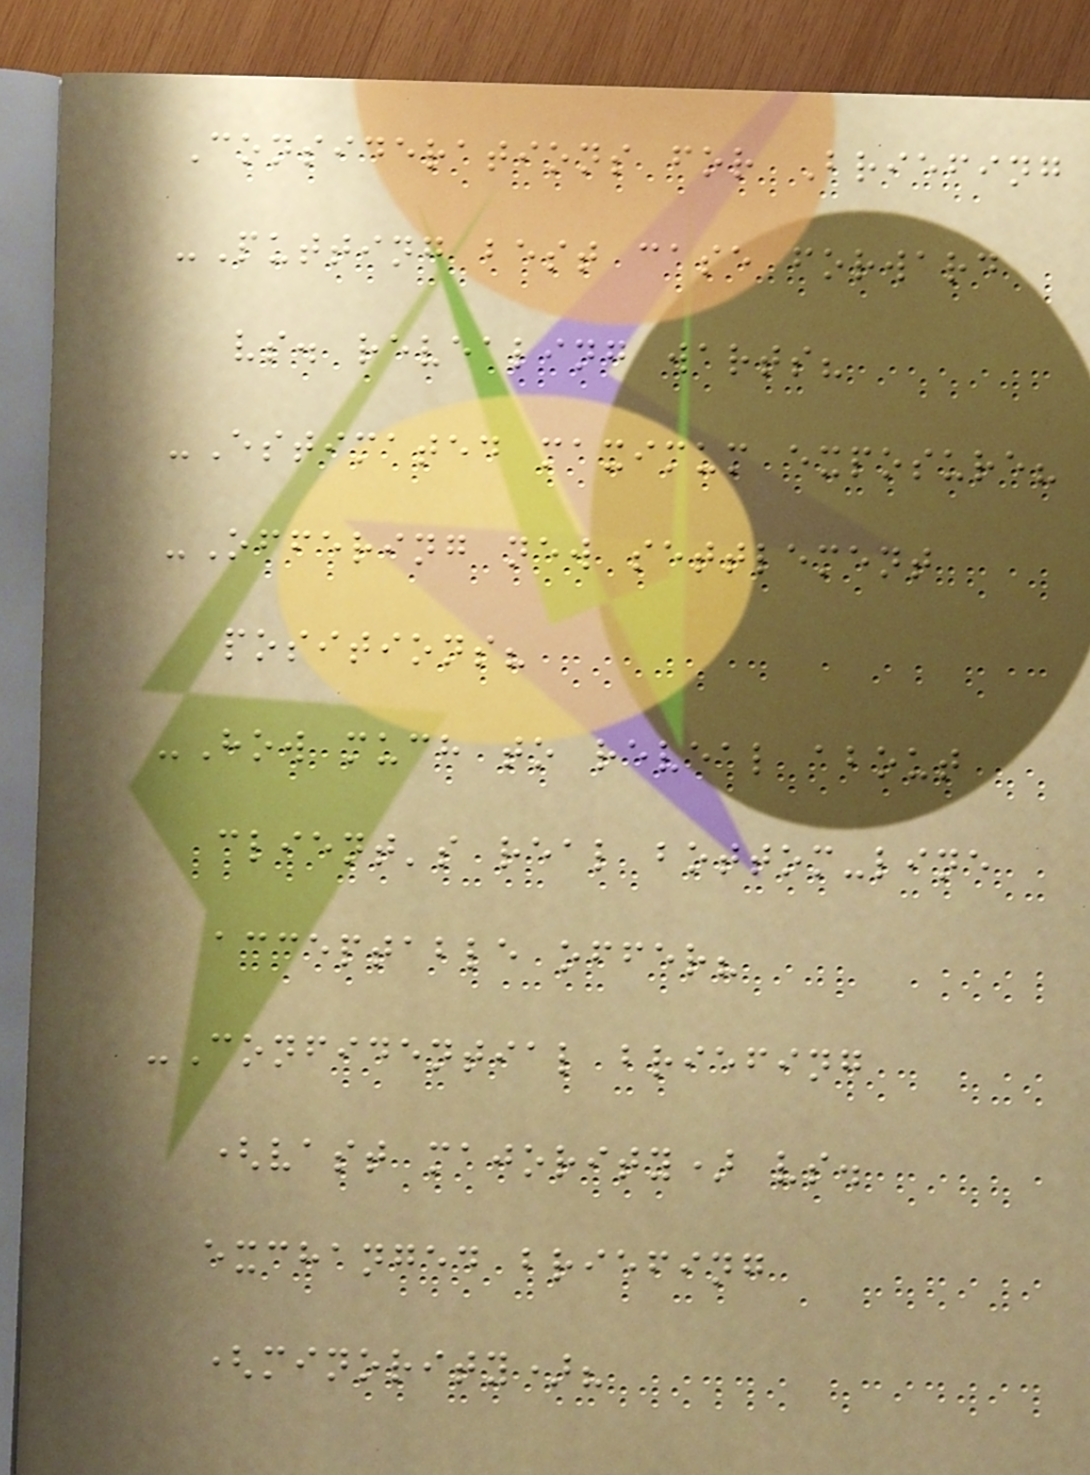Considerations for Briefing
-Putting best case forward
vs. revealing warts?
-Estimated maximum exposure?
-Offering new settlement
positions?
-How much to reveal about
client's real bottom-line
acceptable offer?
-Confidential briefing
(vast majority) vs.
exchanged briefing
(minority)?
